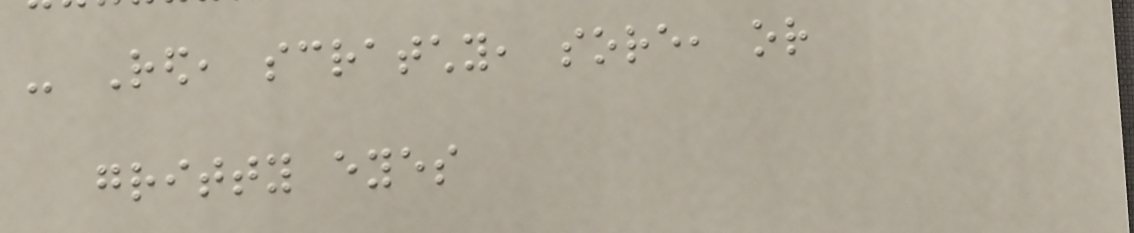- Red, scratchy, sore, or
gritty eyes
